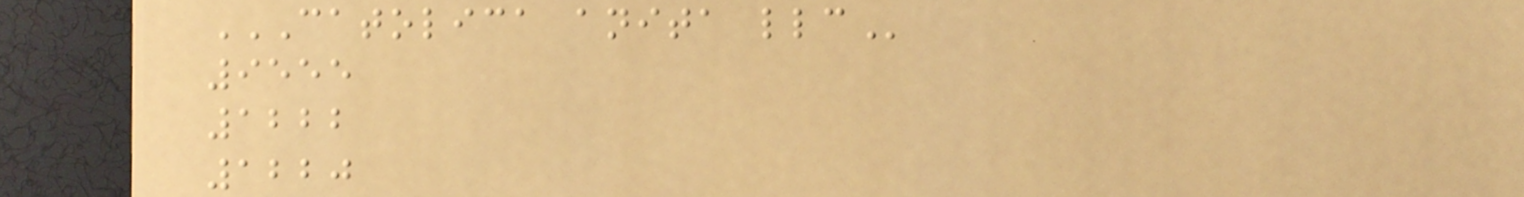CATOLICA ANITA LLC
9555
1222
1220
